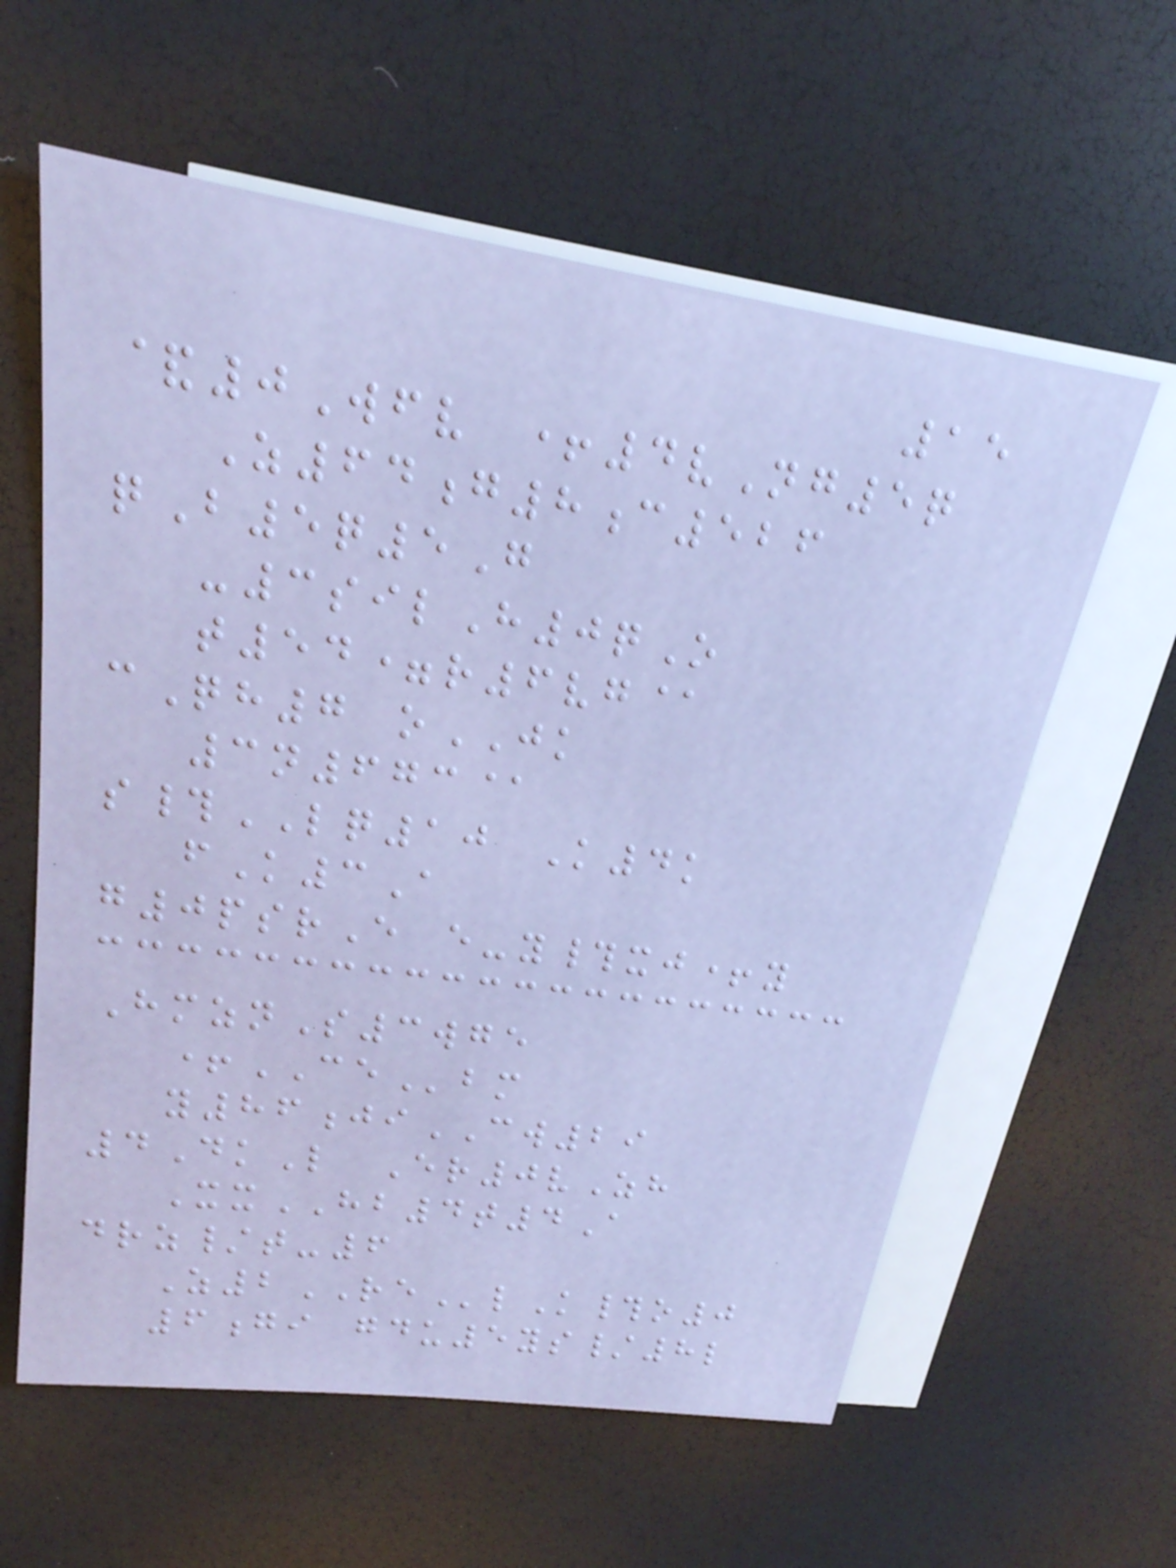15
&0Wfv +4vNg5q
Z64g8c526
qB5q5G
-3silH0qO
t54=r6vg@
cQh7 oJK
3n673@
s#LQ10 K4k
fK3A
g0psrE e-y#xj+y
HmznS3wge
+CEbm
y86jiCW29
4DkL Er0vZh
XxHB4t4A
drz/t-6
Z2RElK#o0
6gi gdu5ys/8l
